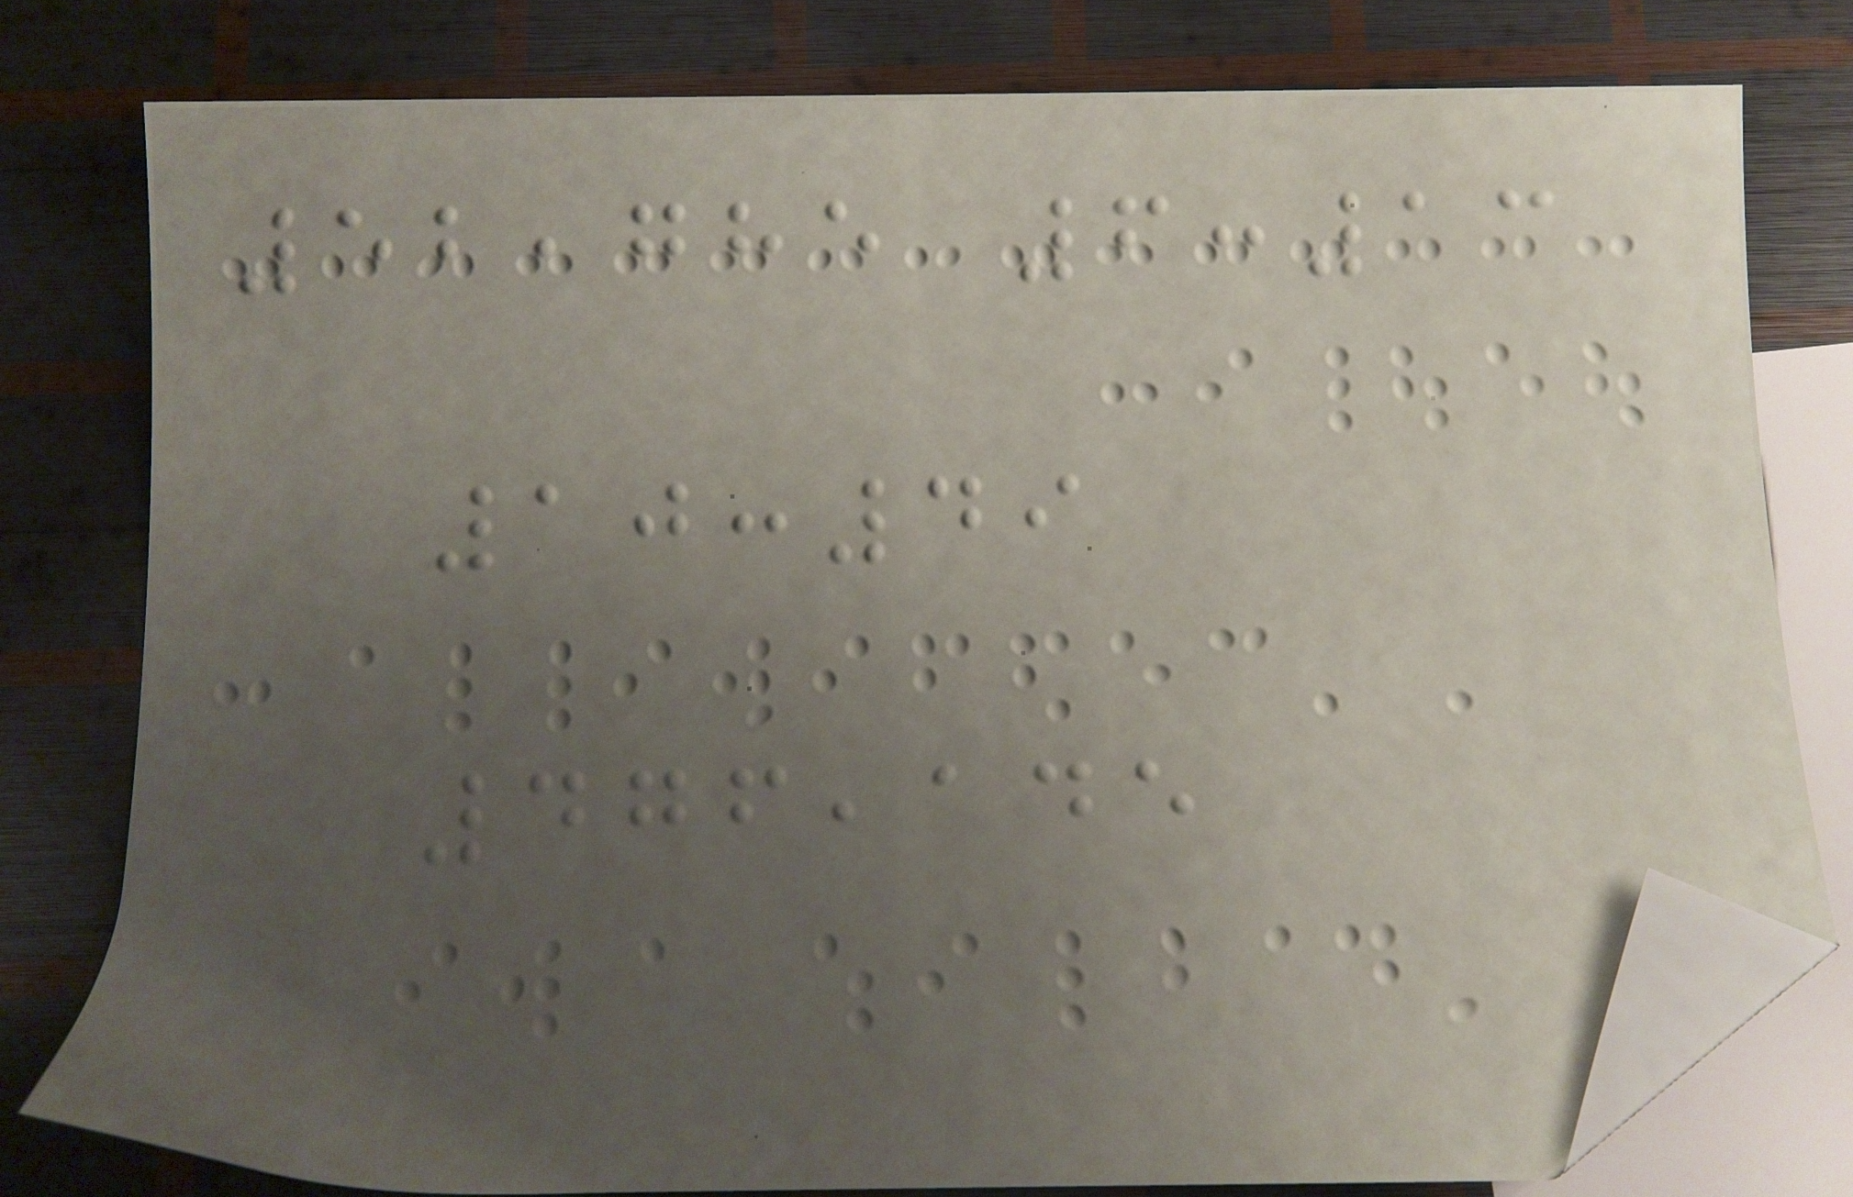52,785 6:13
10:49
476,145
